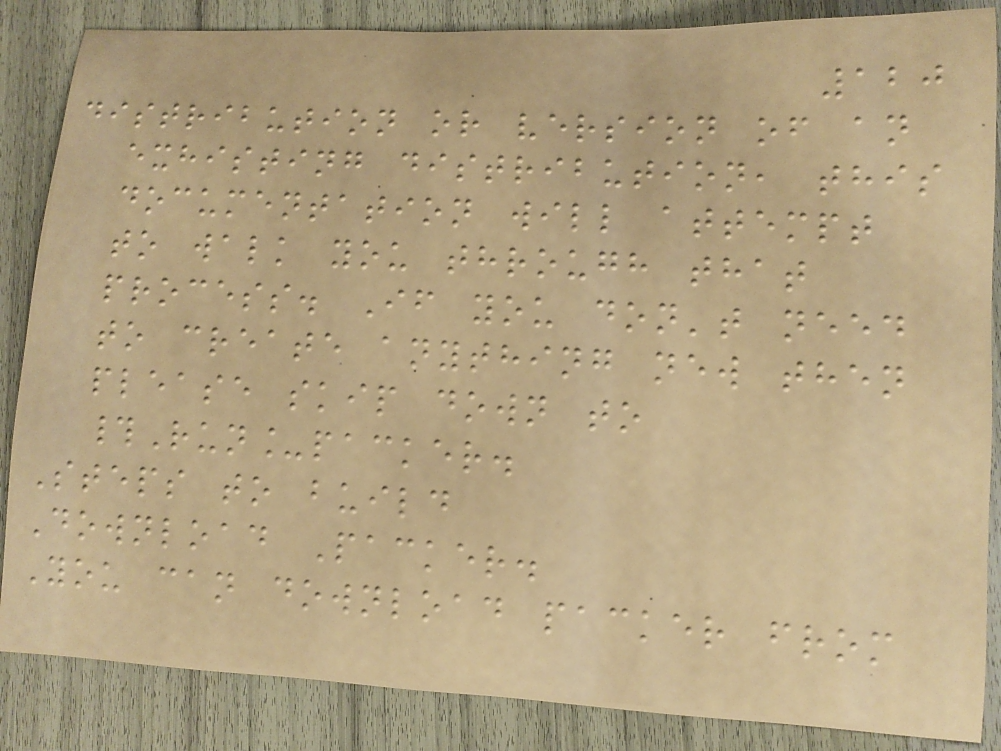120
distribution or version of an
exhisting distribution, this
documentation will attempt
to walk you through that
process. If you don't need
to create anything new then
please skip down to
#Run_packer.
Steps to build
Download Packer.
You can download packer from
